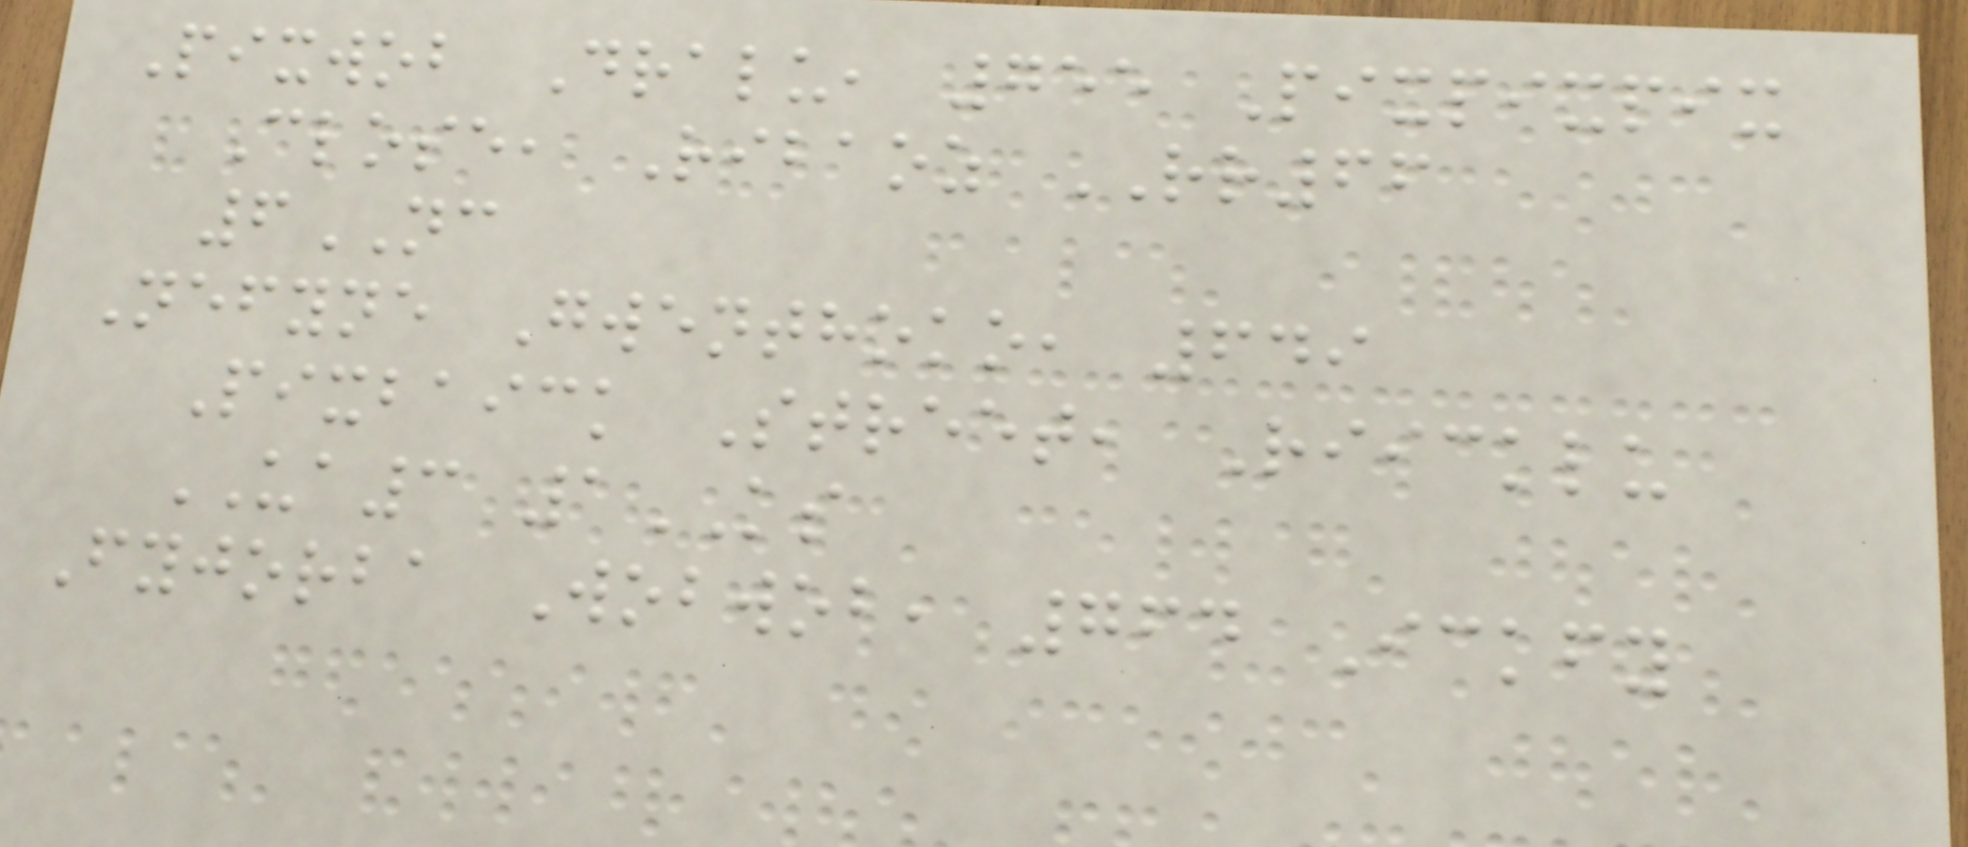Pixwob Dralu, 755 Pixpixpix
Close, Ribaoz RR66
6NC
Nefyne Gwenthoko, 649
Pixbaick Street, Riicklu
UA3 1KS
Fyjorba Wobwob, 764 Ickfy
